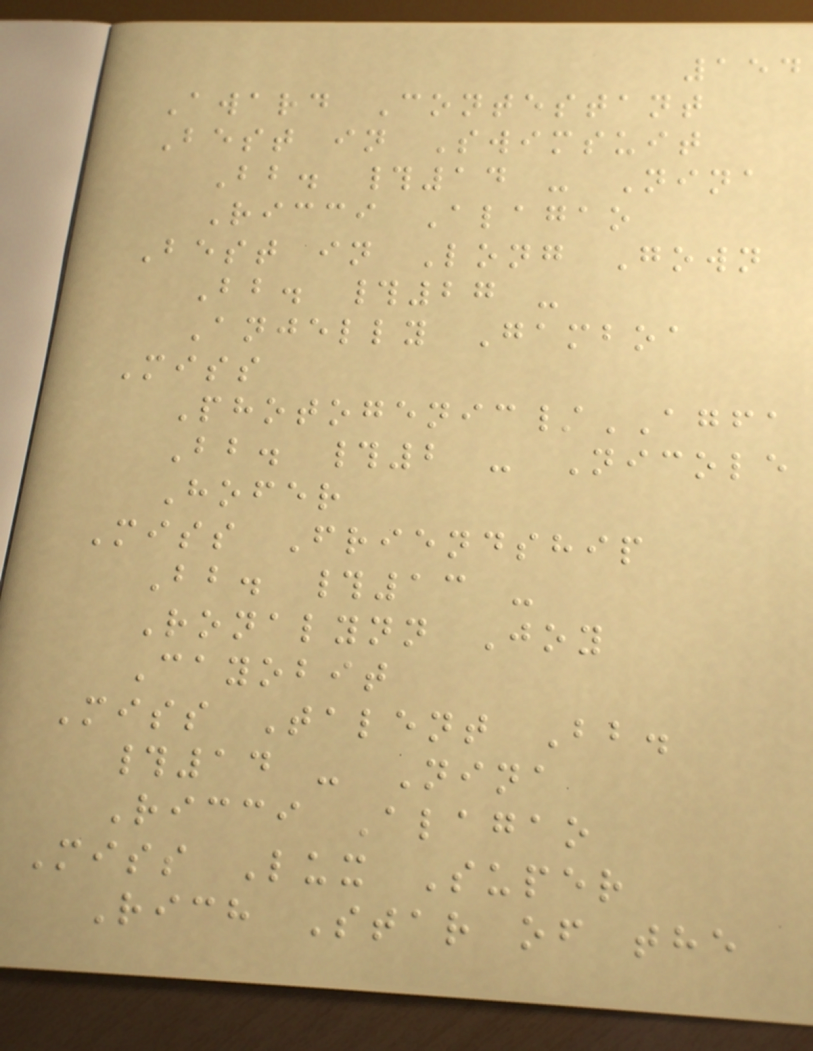154
Award Contestant
Best in Swimsuit
Bb. #14 - Nina
Ricci Alagao
Best in Long Gown
Bb. #27 -
Anjelly Gamboa
Miss
Photogenic/AGFA
Bb. #2 - Nicole
Hofer
Miss Friendship
Bb. #13 -
Ronalynn Joy
Cayobit
Miss Talent Bb.
#14 - Nina
Ricci Alagao
Miss Lux Super
Rich Star of the
